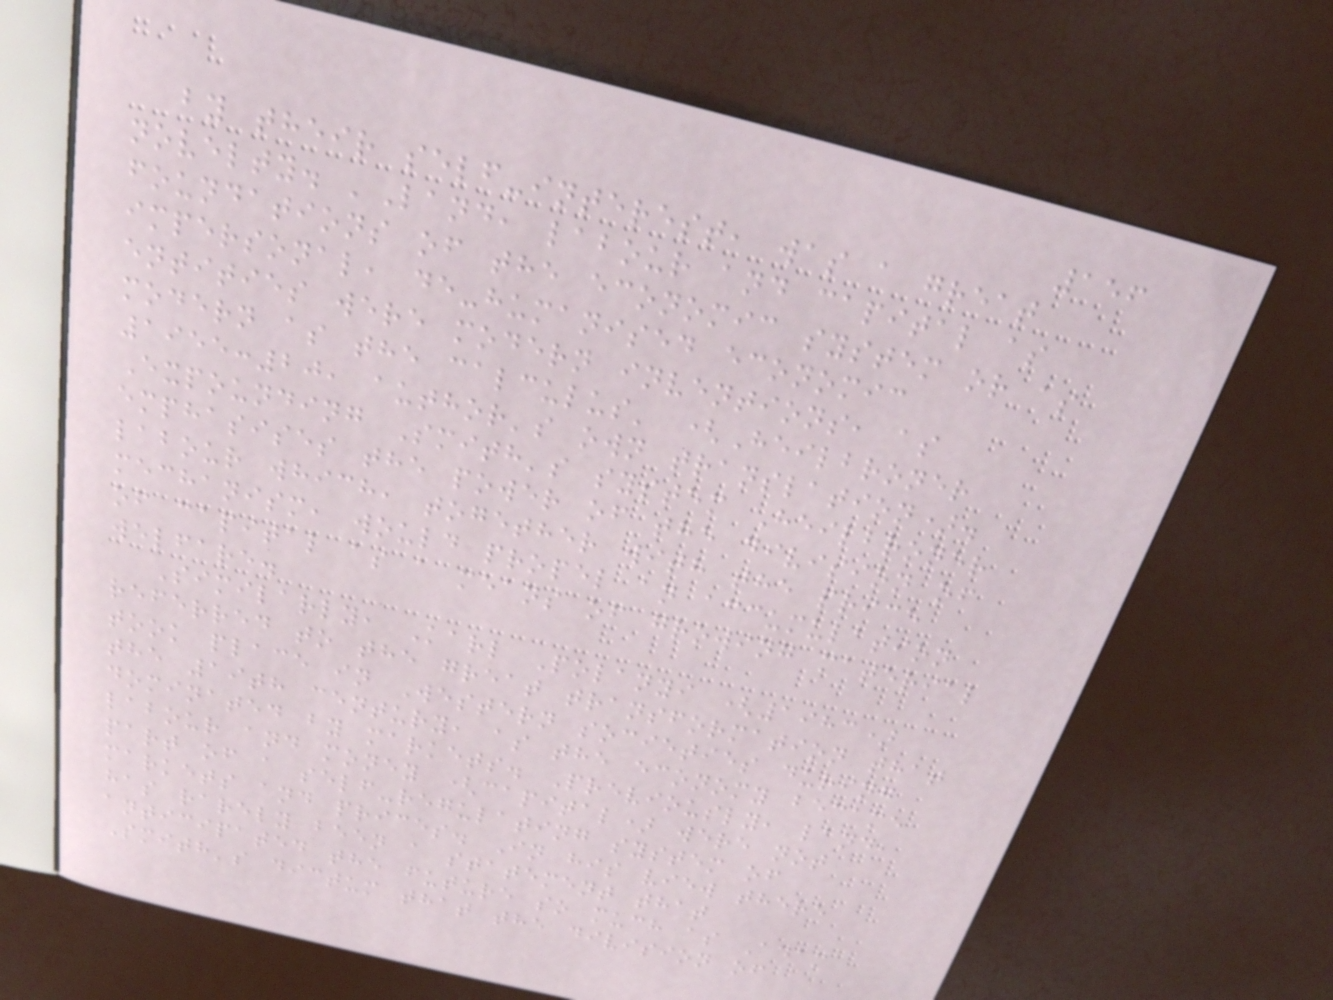156
by their self-interest, was a great
novelty. 'Land, labour and capital as
foundations of the economic system or as
impersonal, de-humanised economic
entities were modern inventions, as
modern as the calculus' (Heilbroner
1955:20, author's own translation).
Expounding Smith's system Heilbroner
emphasises the power of the division of
labour which, together with the price
mechanism, would propel an accumulation
of capital as a means of growing material
welfare.
Similarly, Karl Polanyi (1983)
referred to the great transformation that
took place in Western societies during
the 19th century, as the economy became
dominated by markets. Previously, land,
labour and money (capital) were not
part of a self-regulating system of
markets and prices. In his view there
has rarely been a statement that
anticipated the future so much as Adam
Smith's dictum that the division of
